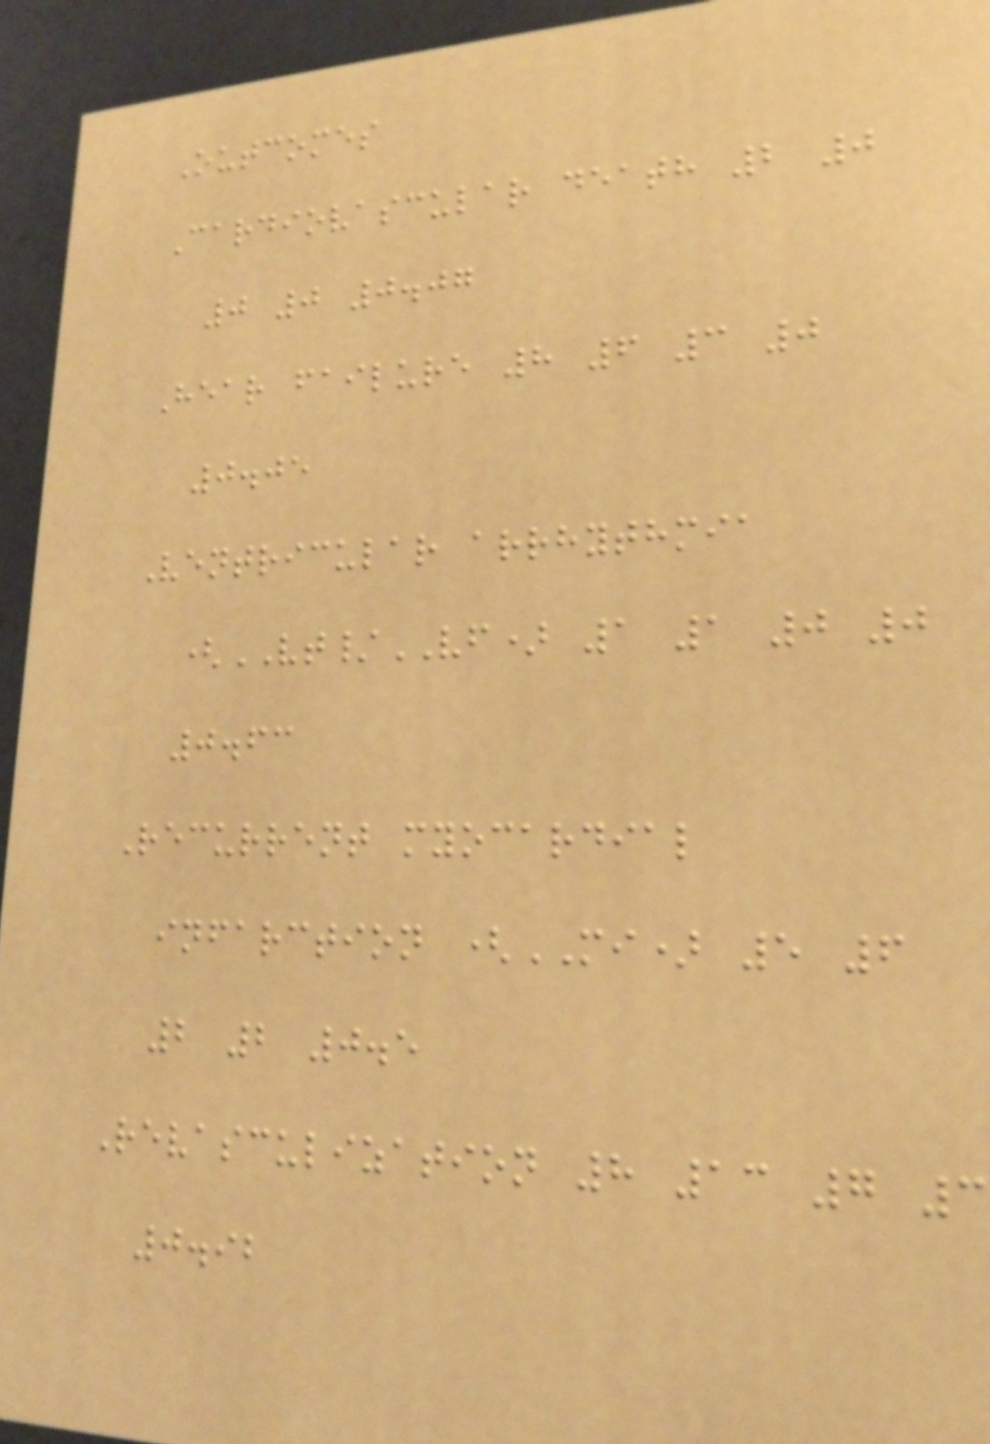Outcomes
Cardiovascular death 2 0
0 0 0.07
Hear failure 8 6 3 0
0.05
Ventricular arrhythmia
(VT/VF) 1 1 0 0
0.63
Recurrent myocardial
infarction (MI) 5 6
2 2 0.5
Revasculization 8 13 7 3
0.92
